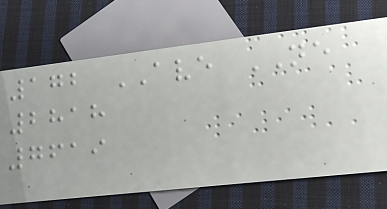172 AVE NE
2818
7619
